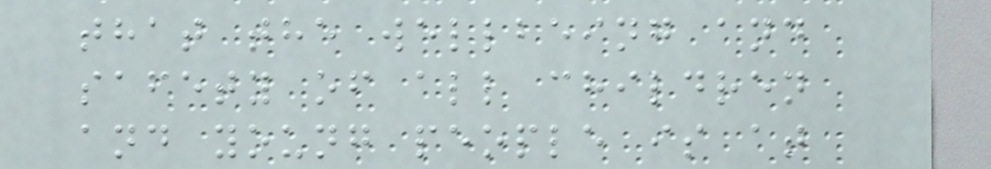that the wellbeing and
safety of all children
and young people is at
